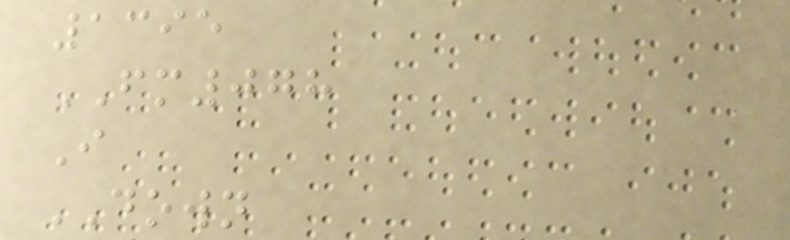1395
FM078
I
DOWN
